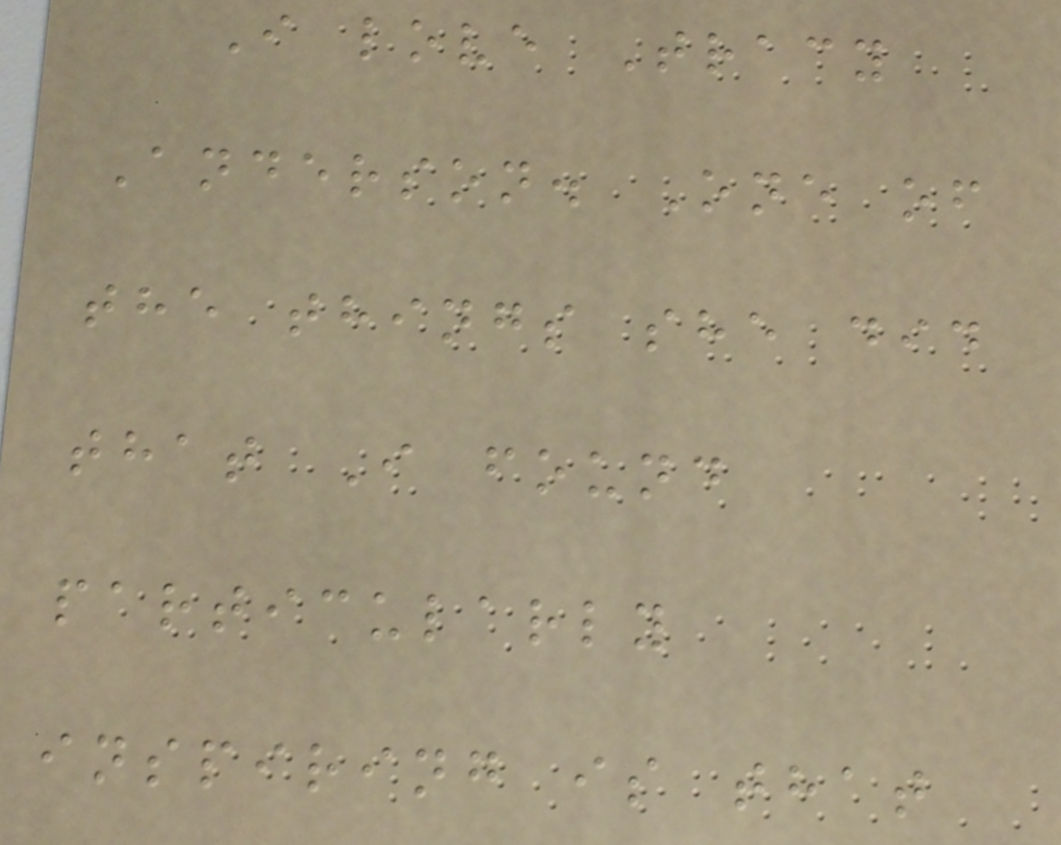I love Tracy
Anderson. One of
the things she did
that I found
particularly
inspiring is that
